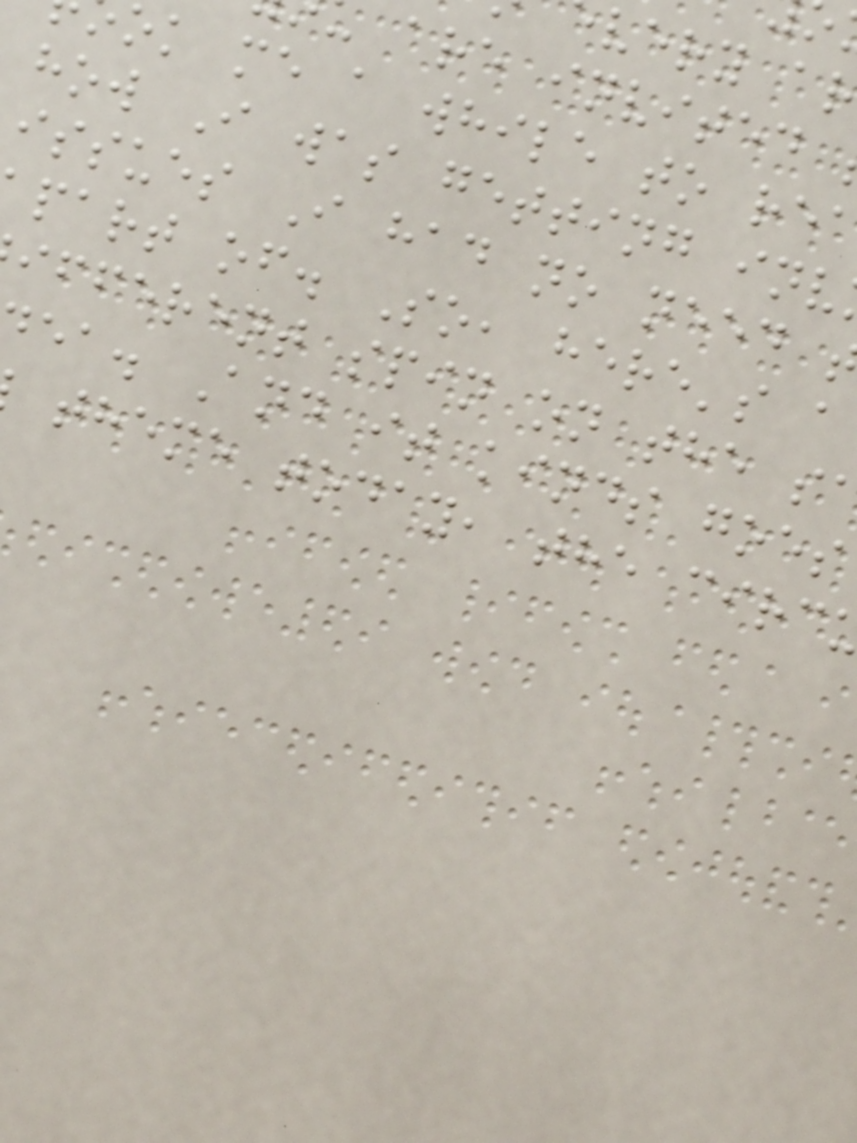are invited
ok me a while to re
how I was getting inv
issues I had no need
part of. So, here's a
ifferent spin on the s
ea. And it kinds goes
theme today, the circ
